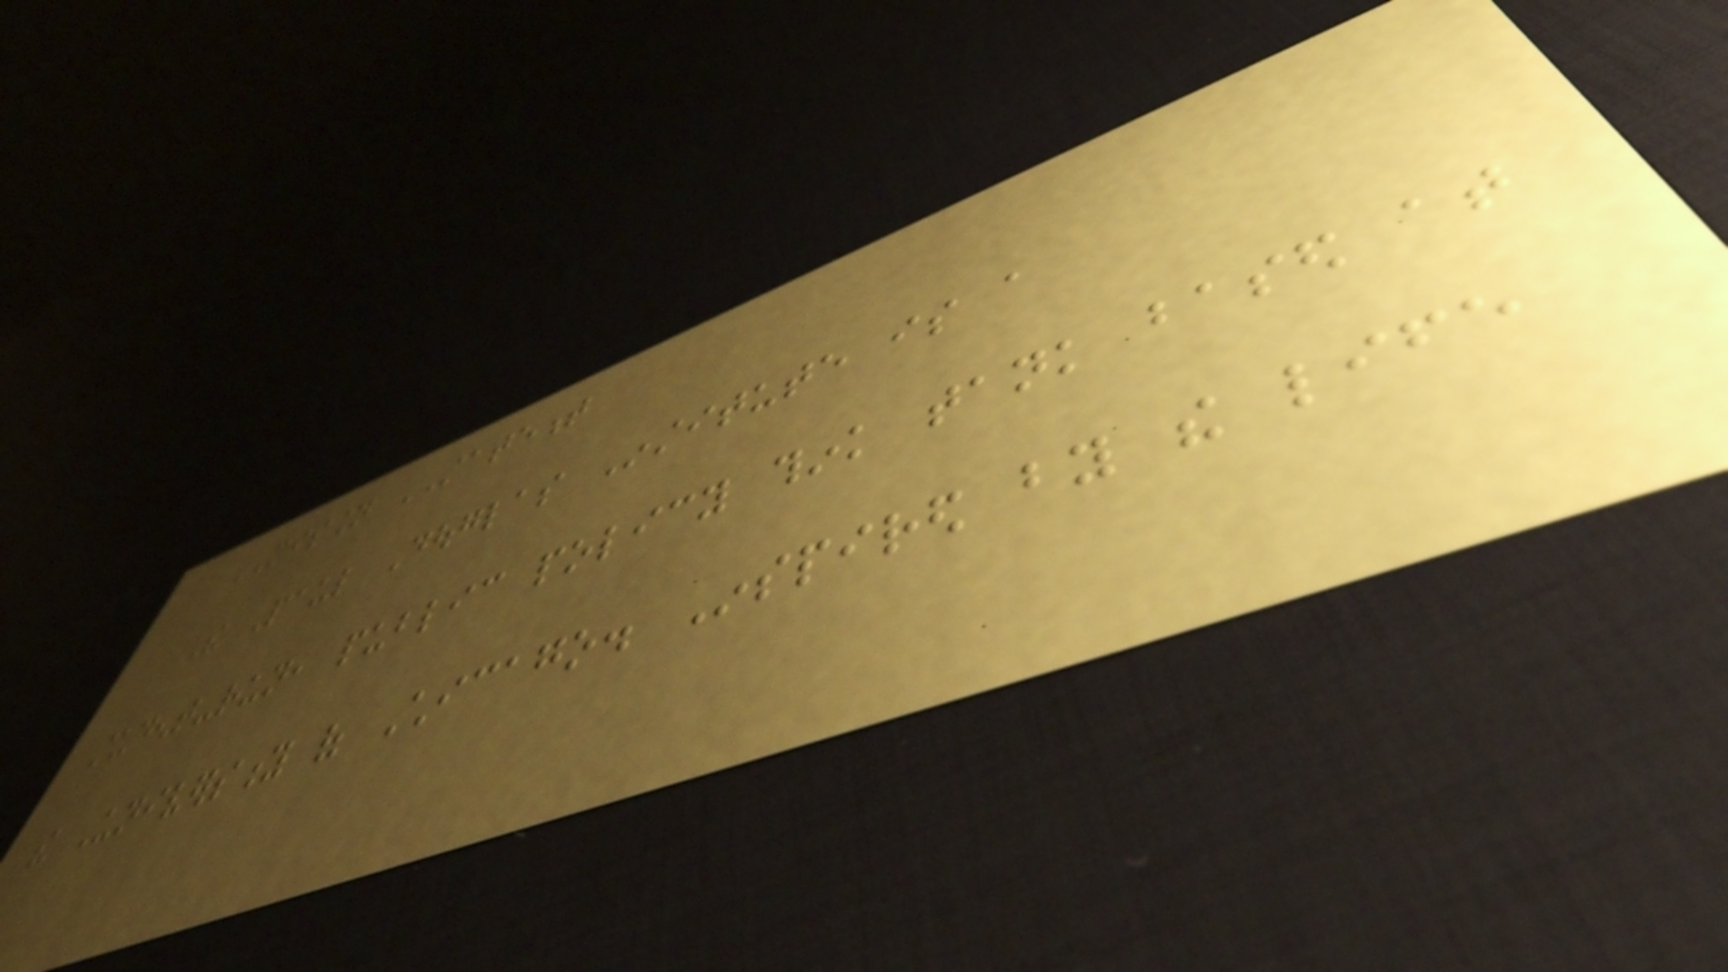MISSION STATEMENT
The Paul Douglas Institute is a
student-run, public policy think tank based at
the University of Chicago. Inspired by the life
